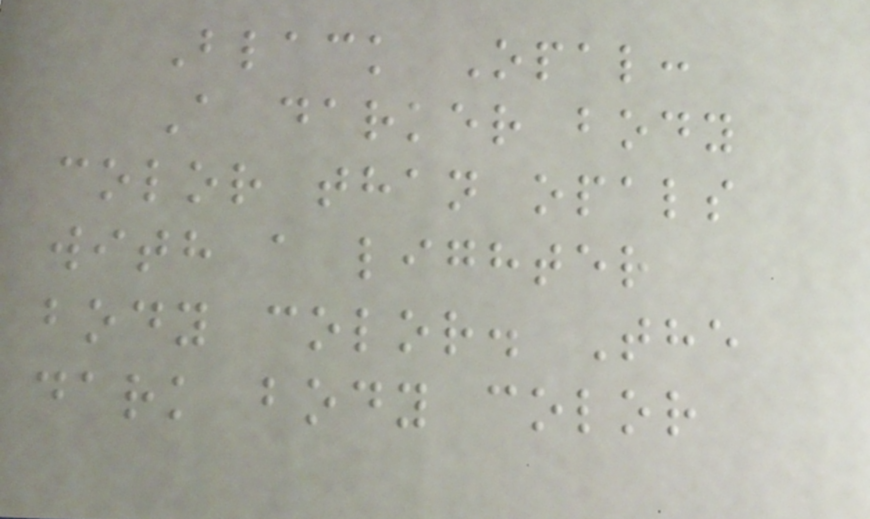Black Opal:
A darker body
color than opals
with a lighter
body color. The
dark body color
